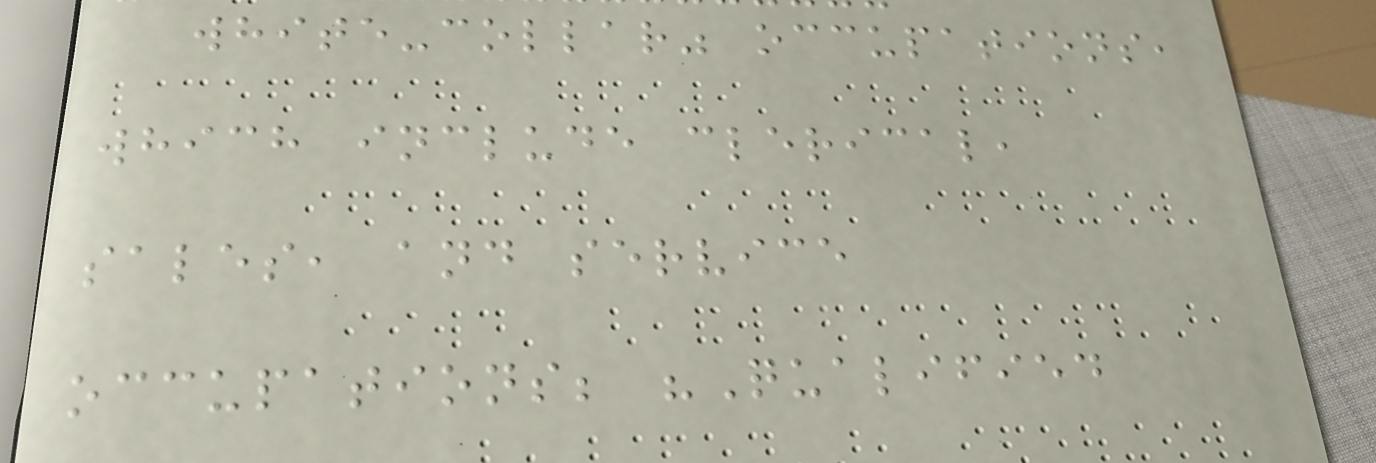white-collar" occupations,
which include clerical,
sales, and service
occupations; "Qualified
